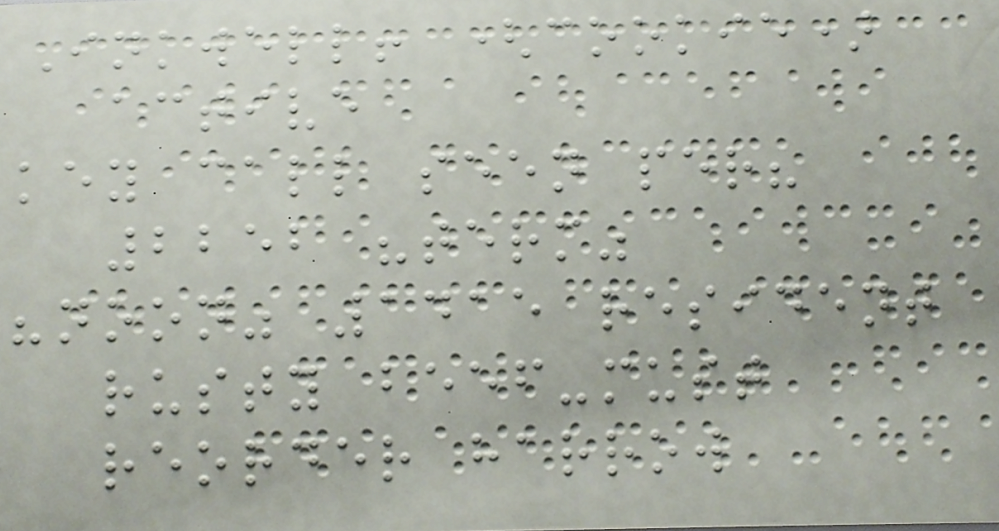Inkwell! (cookie)
active
key call seen per?
2252 "term"
"noon" 1415 resident
rusty beef-must
reorder harrow
